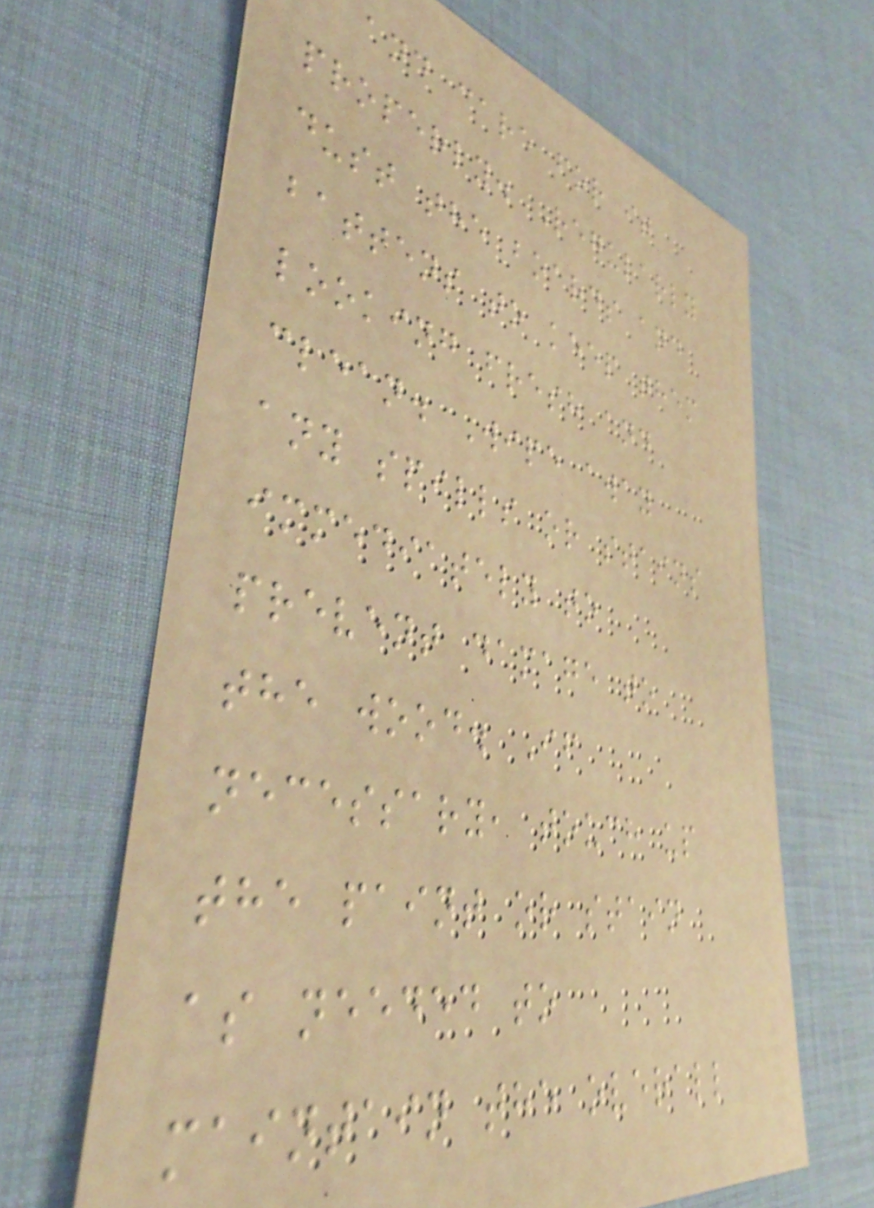and care for it
properly. Regularly
dust the boards and
battens to keep them
looking fresh and
clean. Wipe away
any spills or stains
immediately to
prevent damage to
the wood. If
necessary, touch up
the paint or stain
as needed to
maintain the overall
